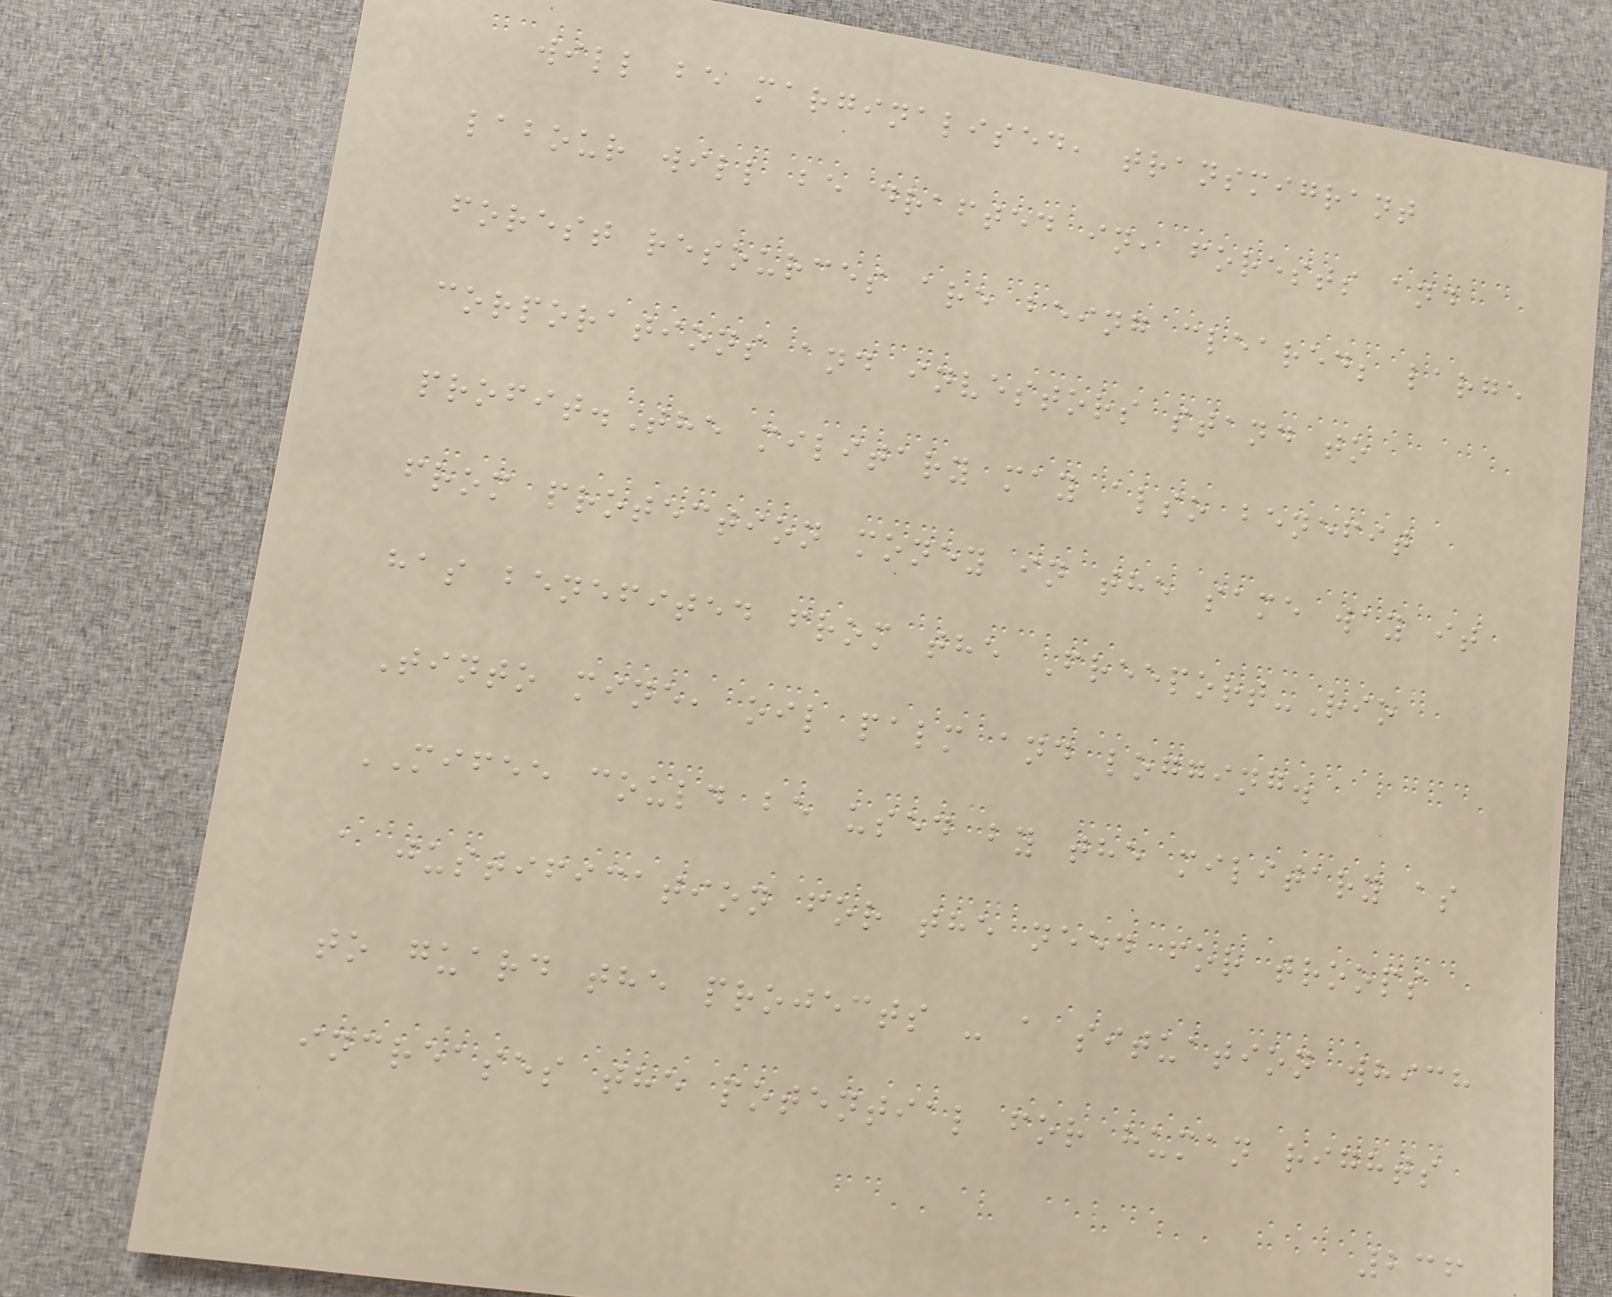will be marginalised, transmigrant
labour will be drafted in, forests and
forest resources are being cleared; large
corporations and investors stand to
profit.The military may also benefit
from protection money in the same way it
has benefited from the Freeport-Rio
Tinto mine, oil palm and logging.
MIFEE could be used by the military as
a justification for the need for troops
to guard the projects - a situation which
increases the potential for human rights
236
